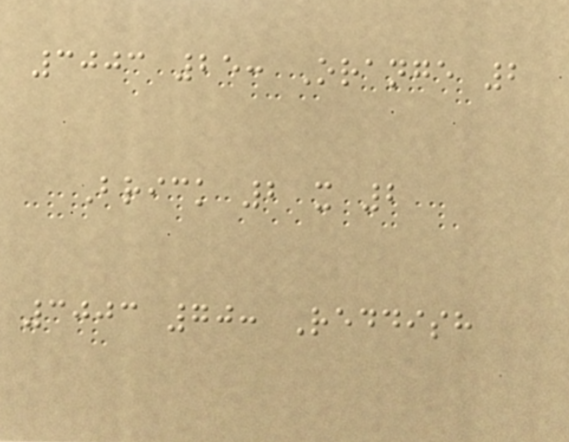3003 25: Orange 2
Brick 2 x 2
3003 70: Reddish
